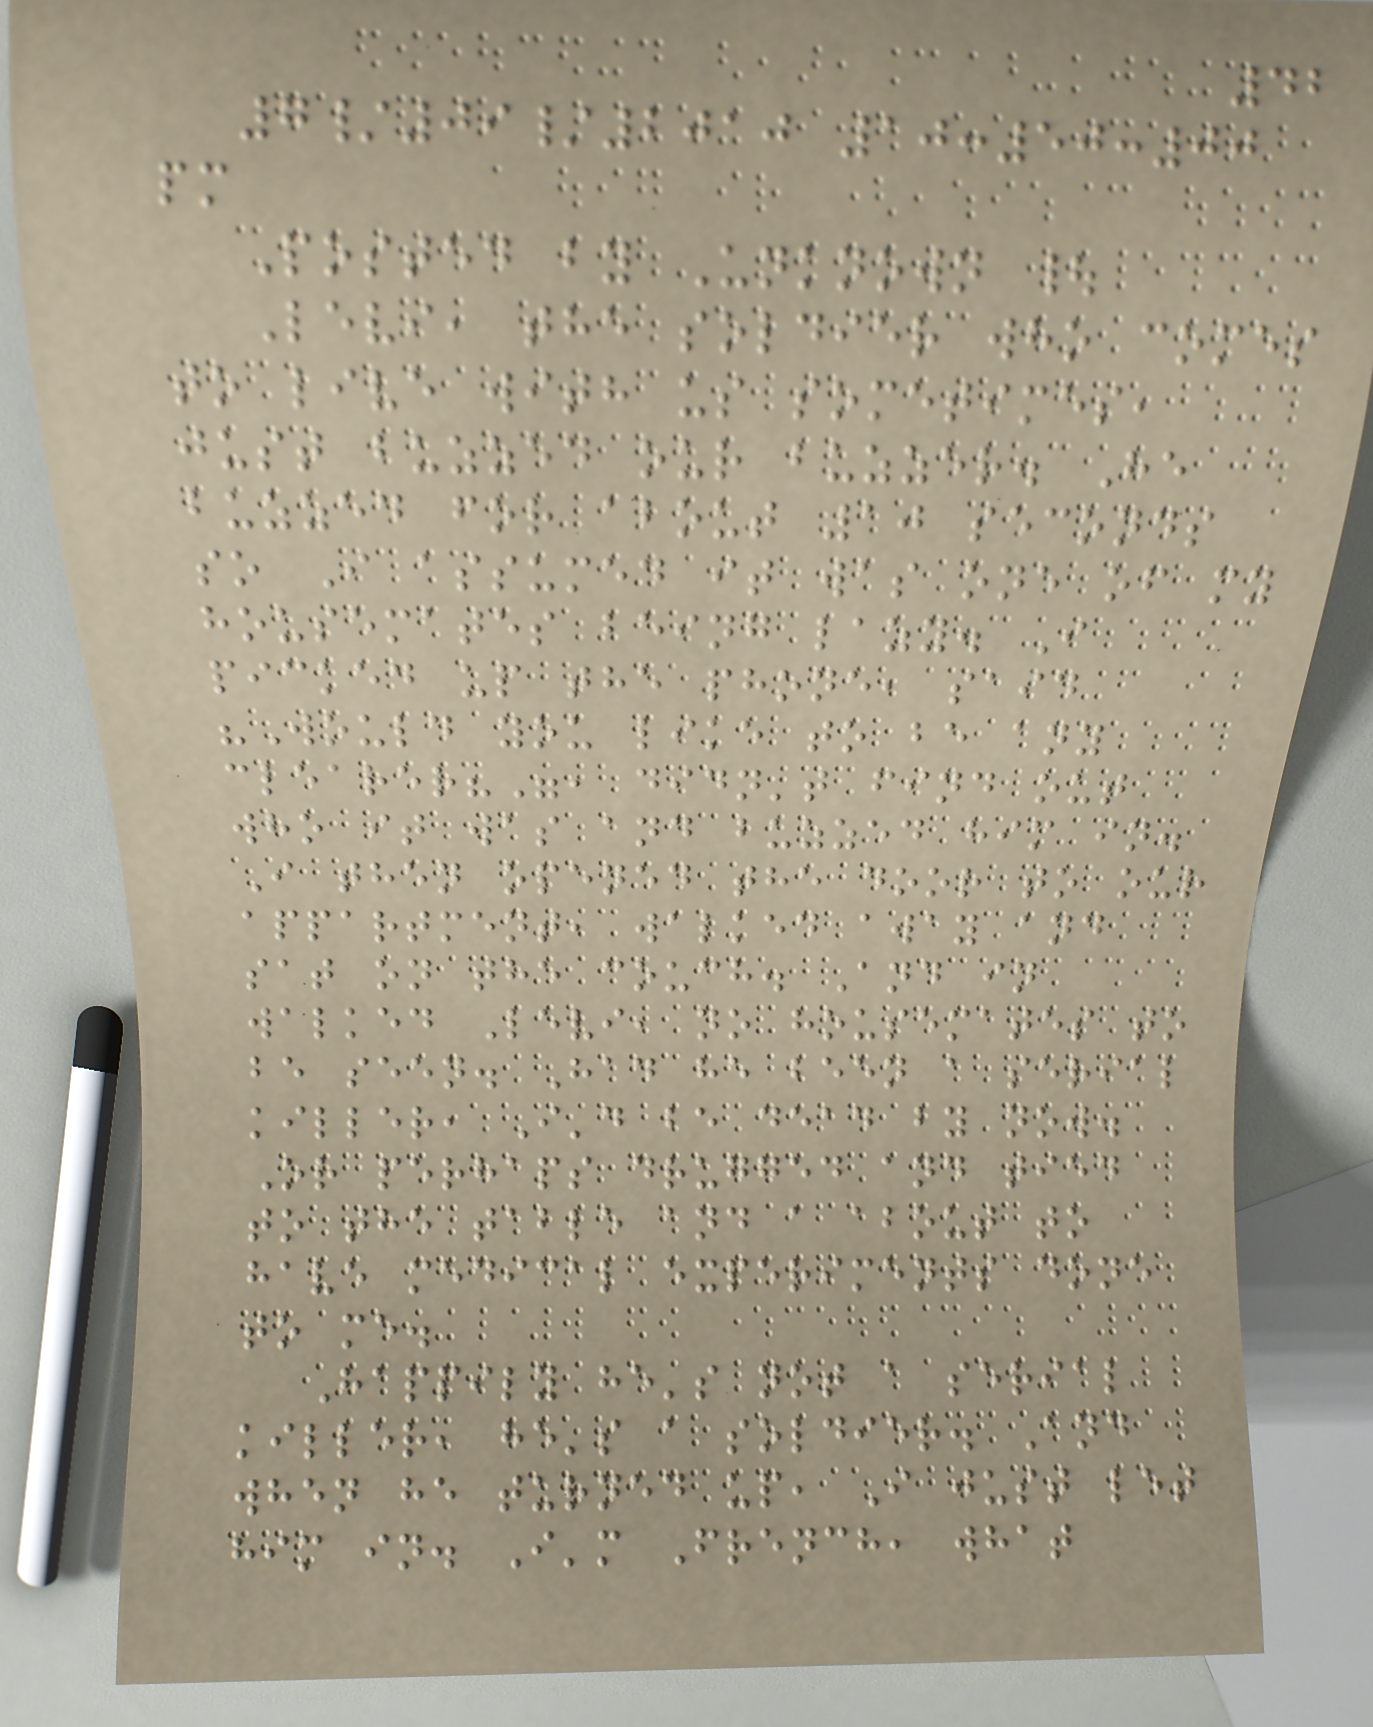42
7/09/2010 10:50:00
pm
Posted by Unknown |
Levi, the soldier who comes
to live with us sometimes,
just buzzed our buzzer. He
buzzed for about 10 seconds
so I assumed it was one of my
housemates being lazy. I
picked up the phone, said
"Would you like to be any
clearer?", didn't find out
who it was and buzzed him in.
I then opened the door to our
appartment, walked away and
sat on the couch. And in
walked Levi, no housemates to
be seen. Had he been a serial
killer, I'd be dead by now.
Or perhaps drugged and tied
to the table and a about to
have medical experiments done
to me.
Happily he's not a serial
killer, he's a soldier. And
when he turned up, I just let
him in. I'm French, what
